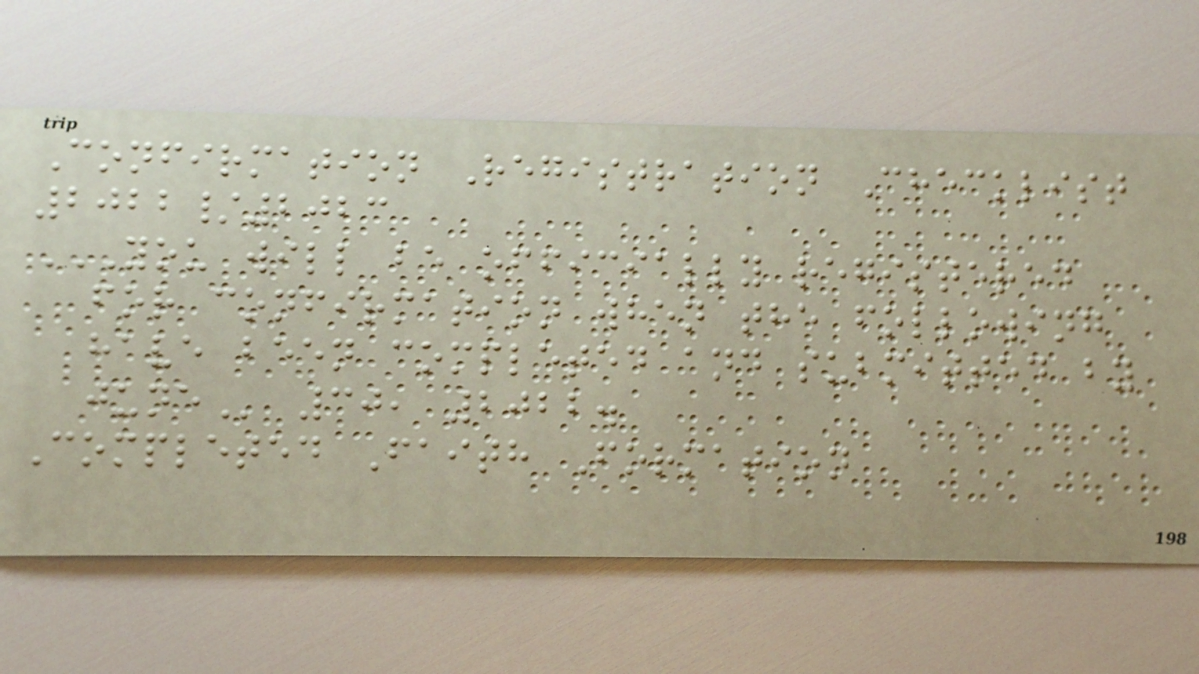Confirmation Registration Checklist
2022/2023
YOU WILL BE OFFICIALLY REGISTERED
FOR CONFIRMATION WHEN THE FOLLOWING
HAVE BEEN COMPLETED AND SUBMITTED BY
JUNE 30, 2022.
Completed Faith Formation
